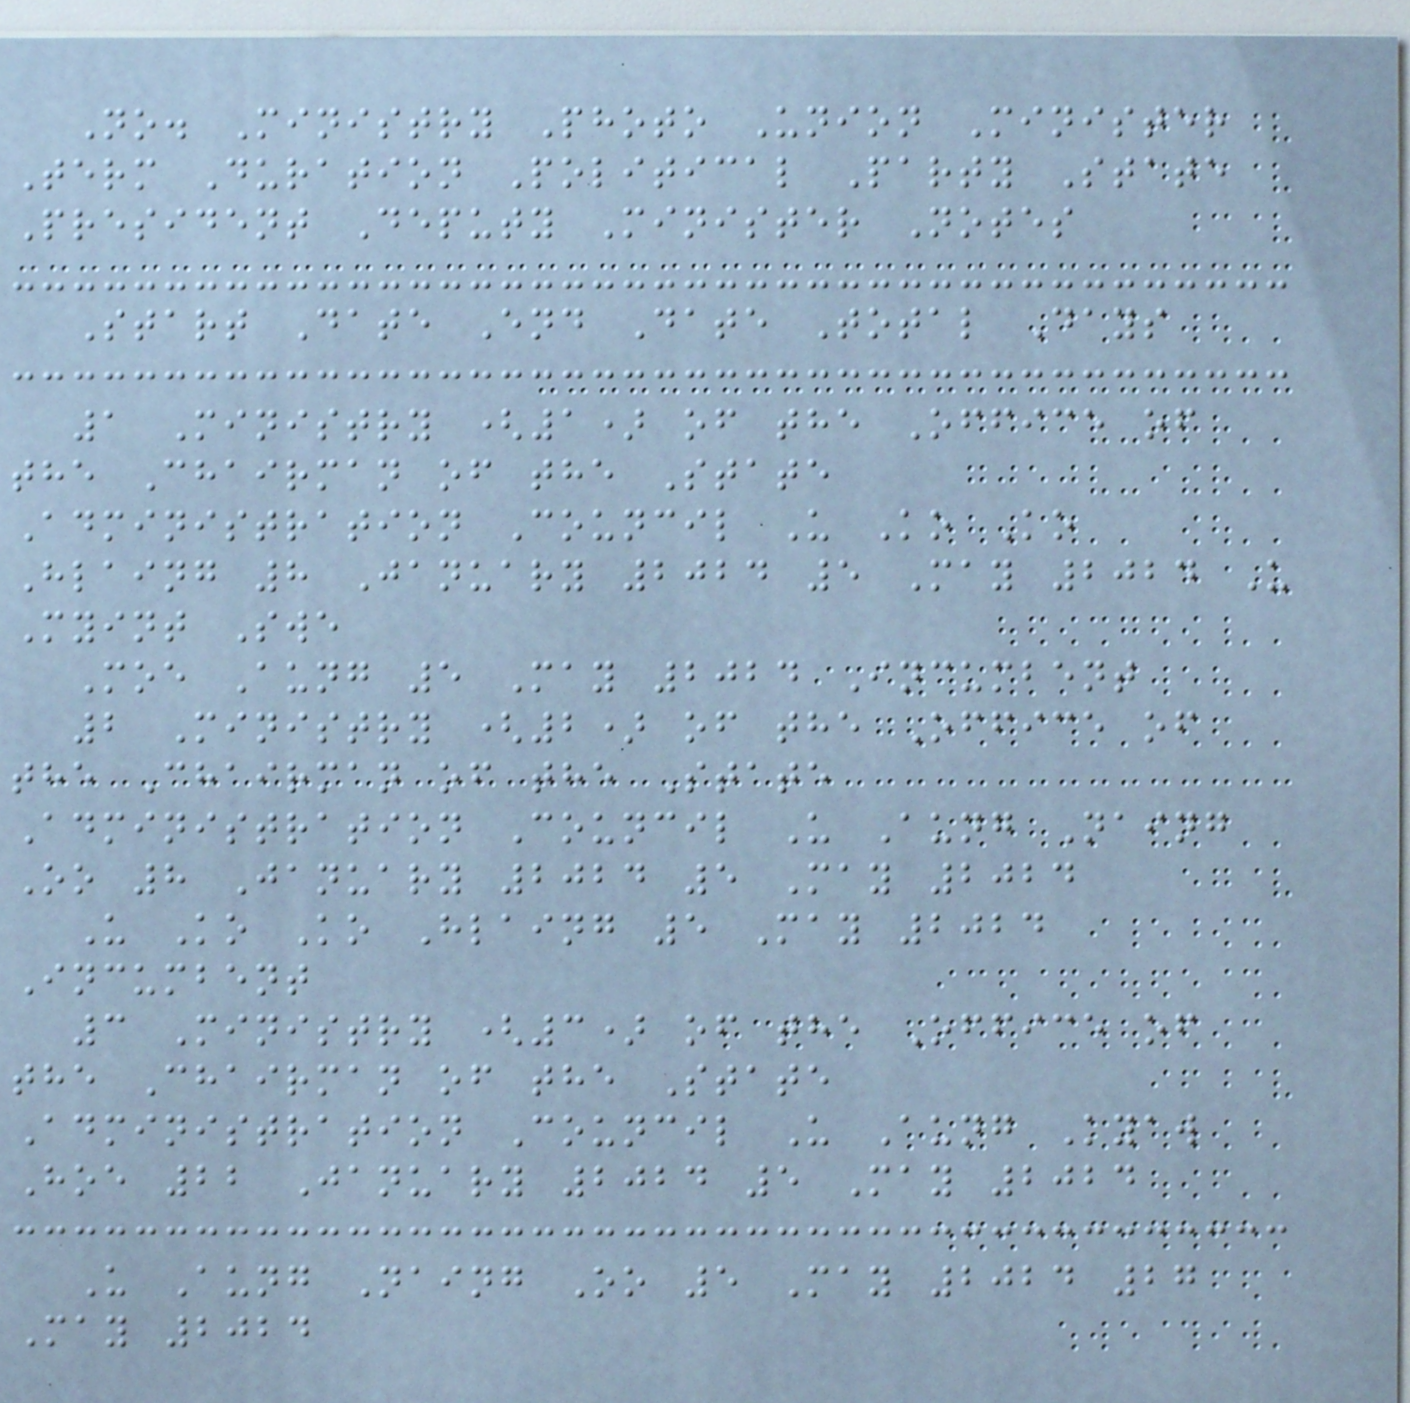No. Ministry Photo Union Minister
Term Duration Political Party State
President Deputy Minister Notes
Start Date End Date Total Days
1 Ministry (1) of the Office of
the Chairman of the State
Administration Council U Ko Ko
Hlaing 8 January 2024 5 May 2024 U
Myint Swe
Moe Aung 5 May 2024 Incumbent
2 Ministry (2) of the Office of
the Chairman of the State
Administration Council U Aung Naing
Oo 8 January 2024 5 May 2024
U Ko Ko Hlaing 5 May 2024
Incumbent
3 Ministry (3) of the Office of
the Chairman of the State
Administration Council U Aung Kyaw
Hoe 22 January 2024 5 May 2024
U Aung Naing Oo 5 May 2024 27
May 2024
